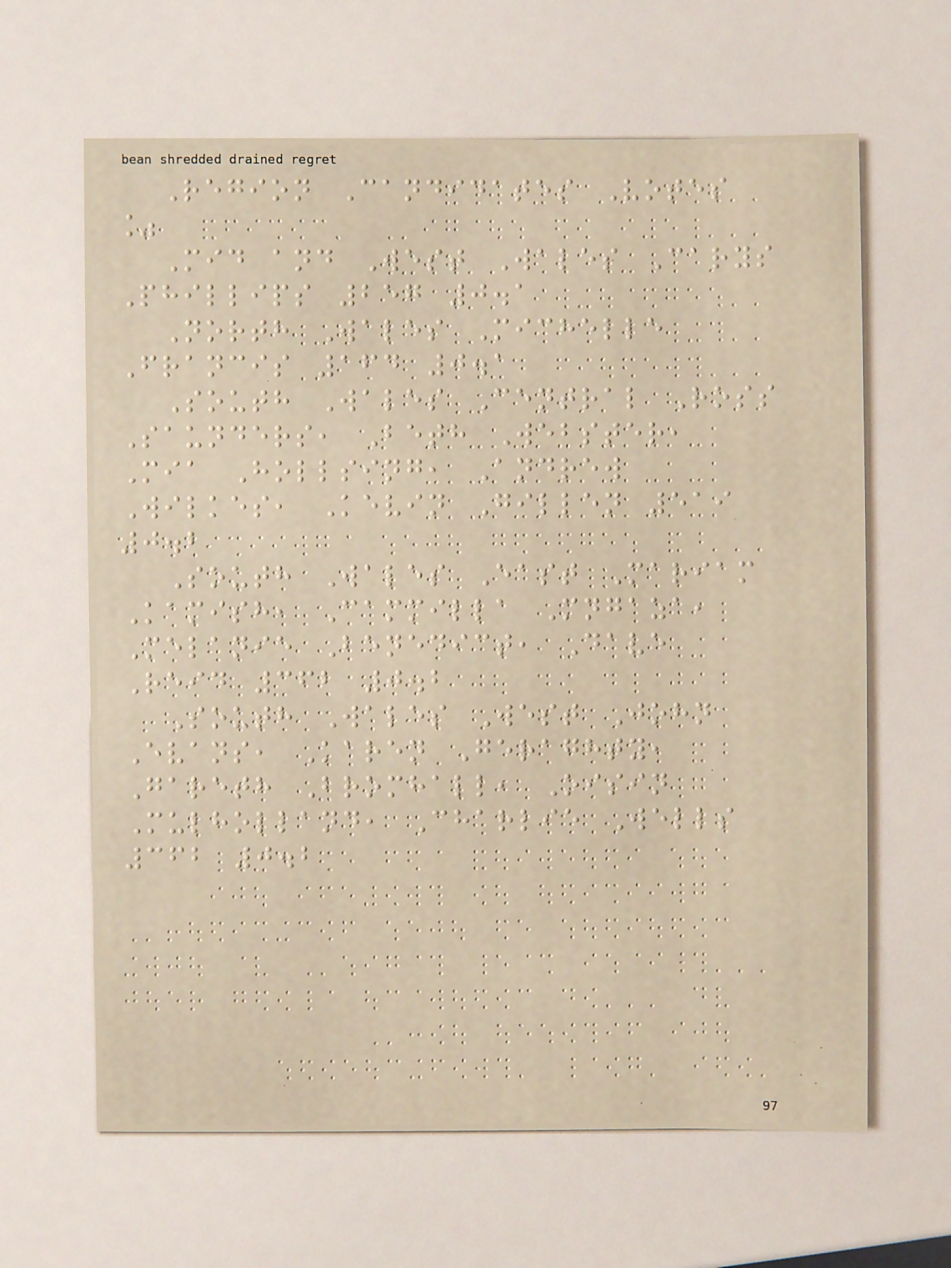Region Candidates Votes
%
Mid and West Wales Carys
Phillips 257 0.1
North Wales Michelle
Francis 164 0.1
South Wales Central Ross
Saunders, Beth Webster,
Mia Hollsing, Andrew
Wilkes, Kevin Gillen 519
0.2
South Wales East Mariam
Kamish, Cammilla Mngaza,
Melanie Benedict, Dave
Reid 362 0.2
South Wales West John
Evans, Karen Geraghty,
Gareth Bromhall, Oisin
Mulholland, Charlie Wells
362 0.2
